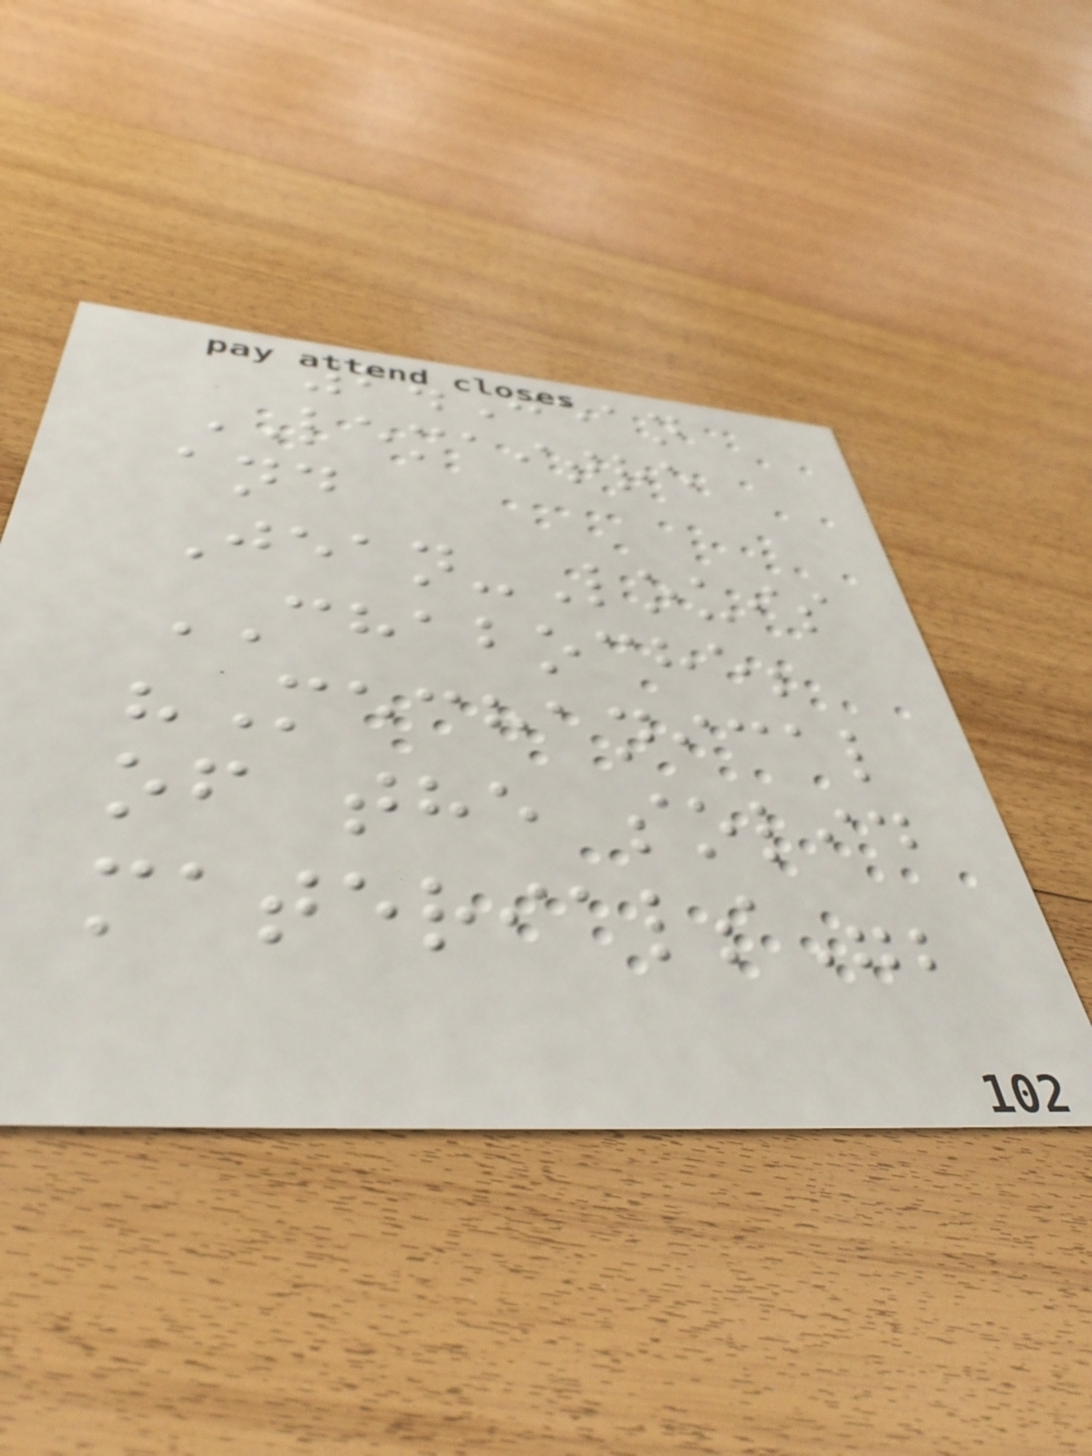2.Jean
LEMAITRE
and
Jean-Louis
CHABOCHE;
"Mechanical
of the solid
materials";
